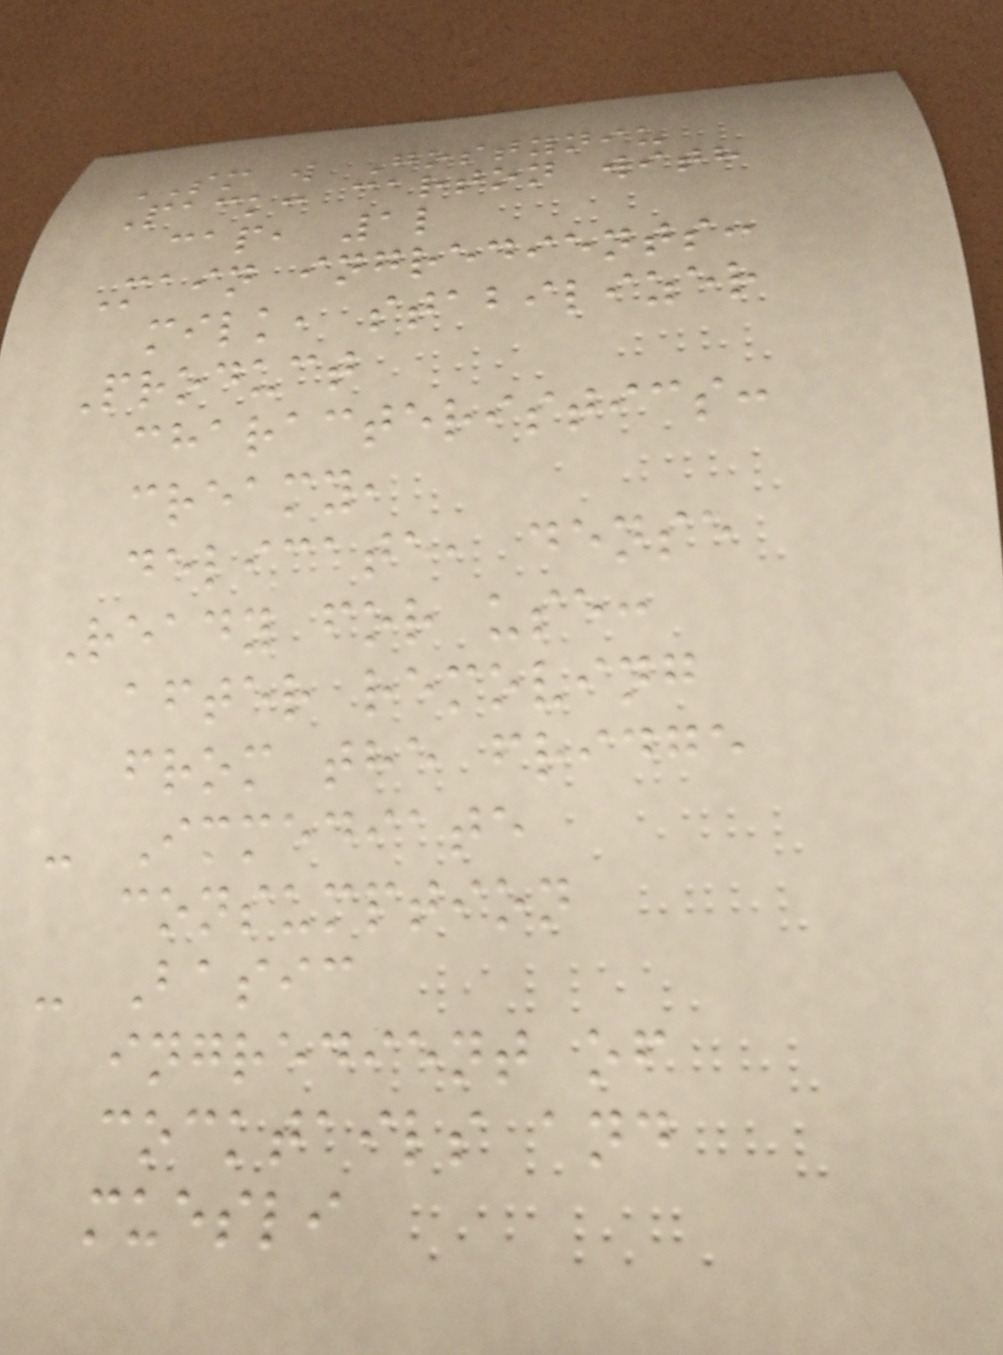SM w Gostyniu
Pack: carton with
cap, 1l
Main ingredients:
milk, stabilizer
Product
characteristics:
creamy,
delicate, dense
Ready for use:
after removing
from the fridge
- Immediate
consumption
- Basic
ingredient of
cocktails and
muesli
